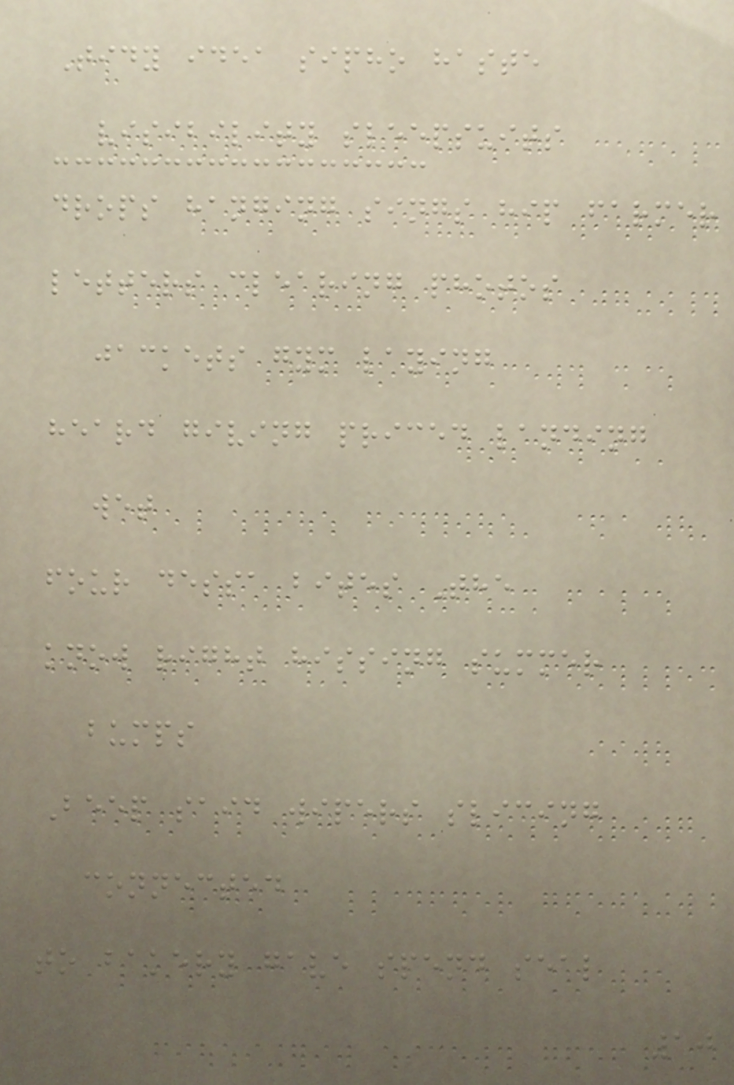Tidy idea sipho haste
visibility sleepsuits
drops hanging sings hip farmer
letters clearing photos
jackets gym laying
heard giving priced landing
wet
four dessa bites The
know right hissing summer
bumps
Beep said wipers slicing
connected
to bakery gave spend seal
10
